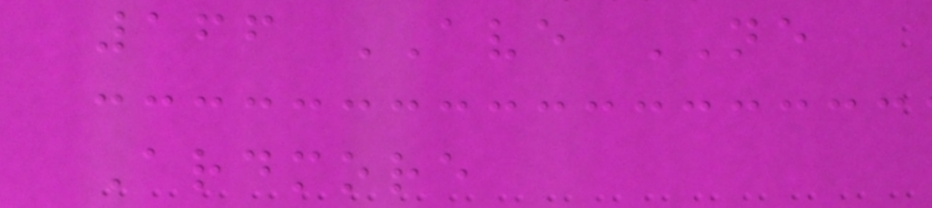166 AVE NE
Ardmore
